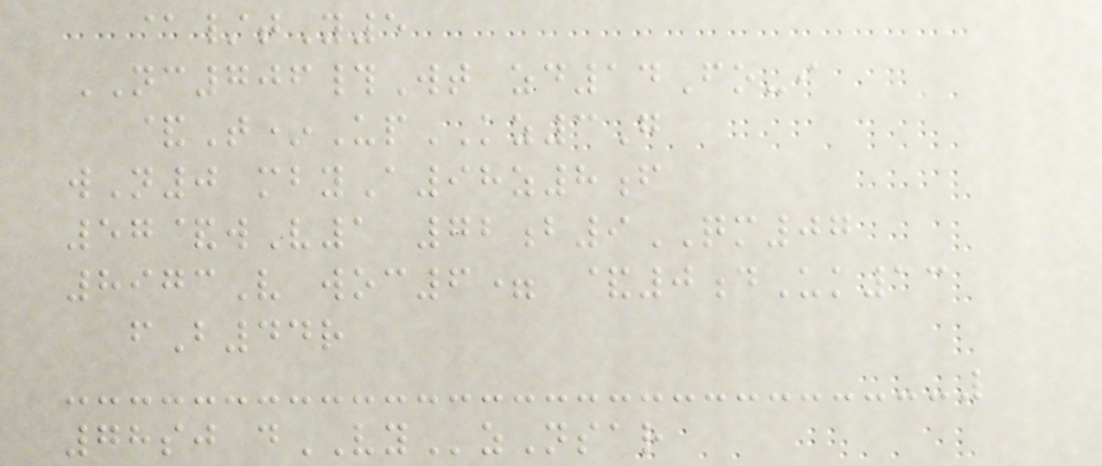@/tY5
NC706#Wt zd14Fo-i
&T*UpKZ3G
wN0 mbyA98z8f
57&wV1 72b9QM07
8973V woc6= &0dUk13
fB44r
78sj dVYzNsar
